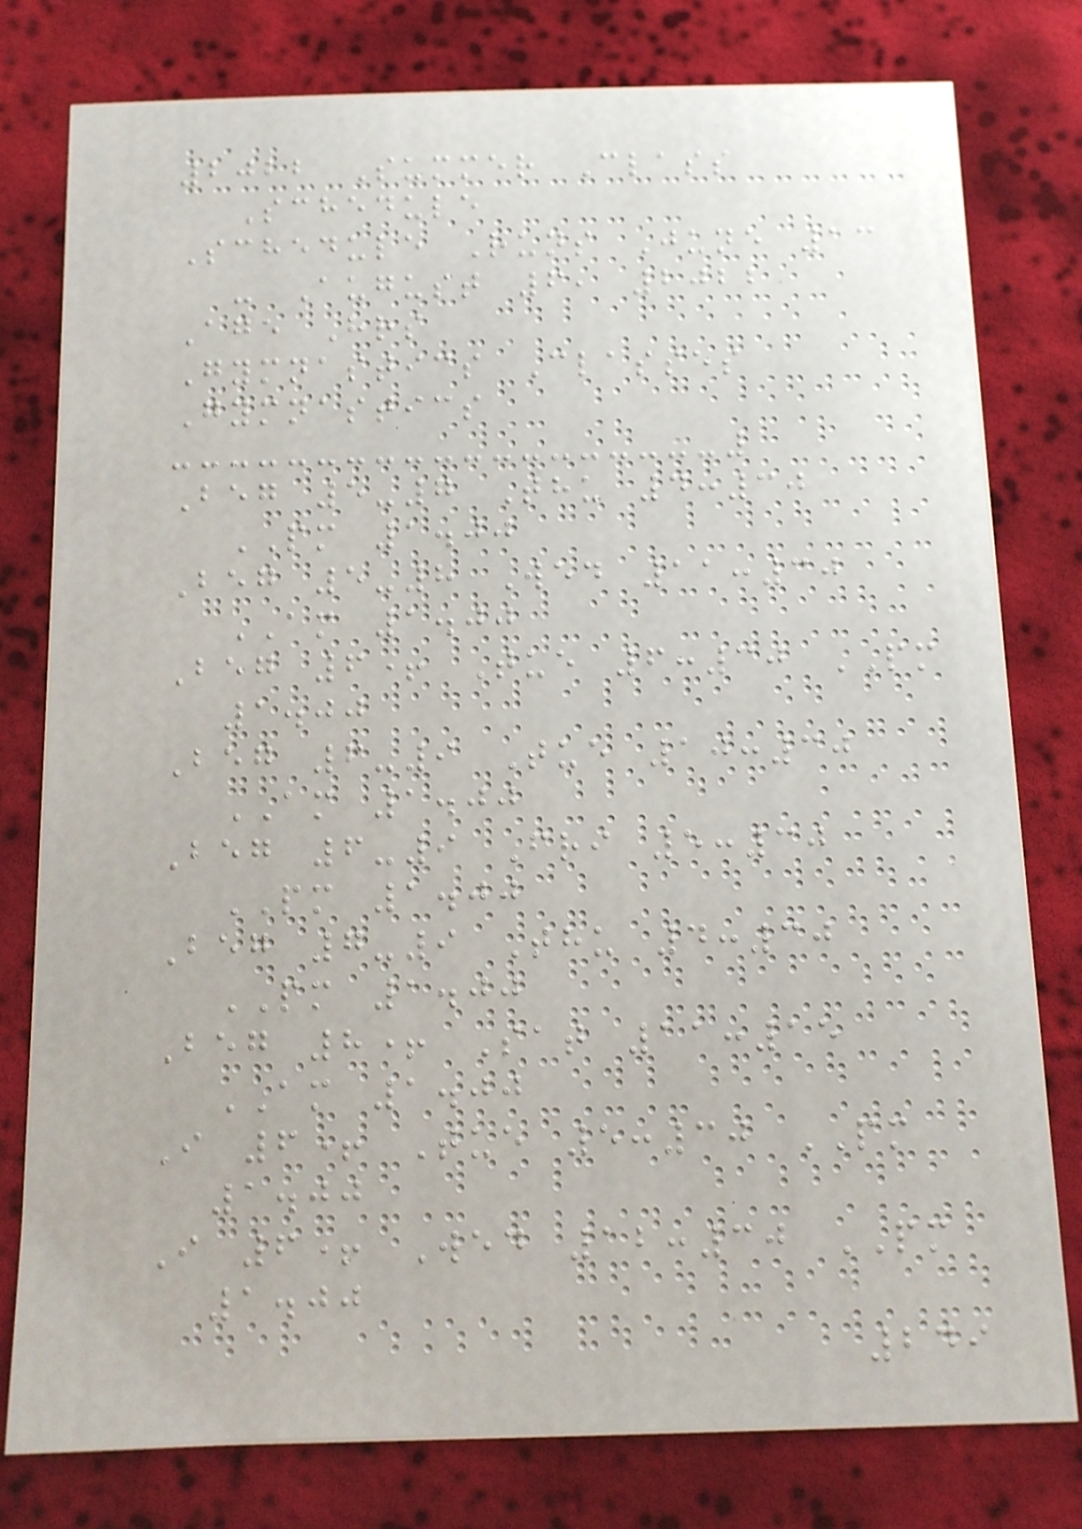2022 Summer Class
Schedule
Schedule Runs June 13
- August 6, 2022
Age Hrs
Gymnastics Classes
Gymnastics
Beg 5-7 Thu 4:30
PM 1.00
Beg 5-8 Wed 11:30
AM 1.00
Beg 6+ Tue 6:30 PM
1.00
Beg 6-9 Tue 10:30
AM 1.00
Beg 6-9 Fri 5:30
PM 1.00
Beg 7-9 Thu 4:30
PM 1.00
Beg 8+ Sat 11:15
AM 1.00
I 6+ Tue 5:30 PM
1.00
I 6+ Wed 12:30 PM
1.00
249
